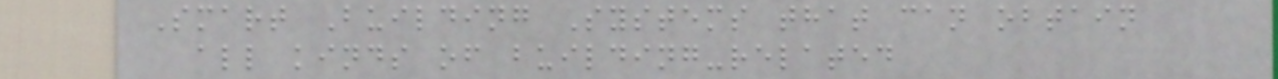Smart Building Systems that can obtain
all kinds of building-related
